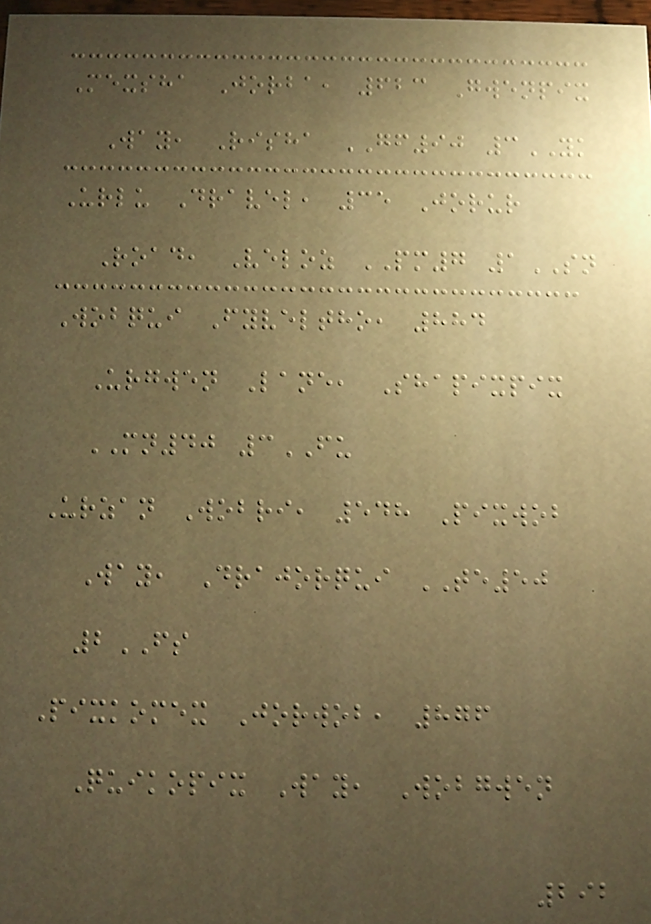Mexsha Jorba, 623 Gwenpix
Way, Risha GF90 3YK
Urlu Dravel, 35 Jorur
Road, Veloz PM7 1SN
Wobqui Fyveltho, 884
Urgwen Lane, Shapixpix
MN40 3FU
Urzan Wobri, 548 Pixwob
Way, Drajorqui TE50
2FS
Pixkomex Jorwob, 876
Quikopix Way, Wobgwen
292
